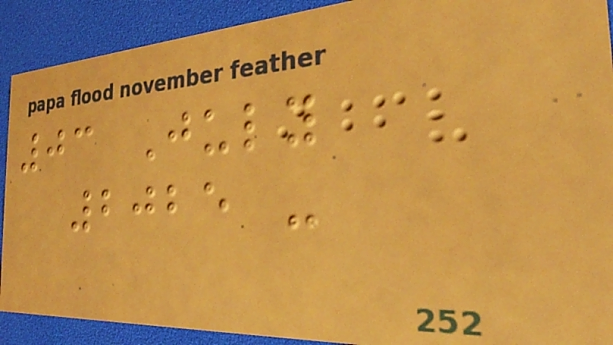03 July
2025 -
